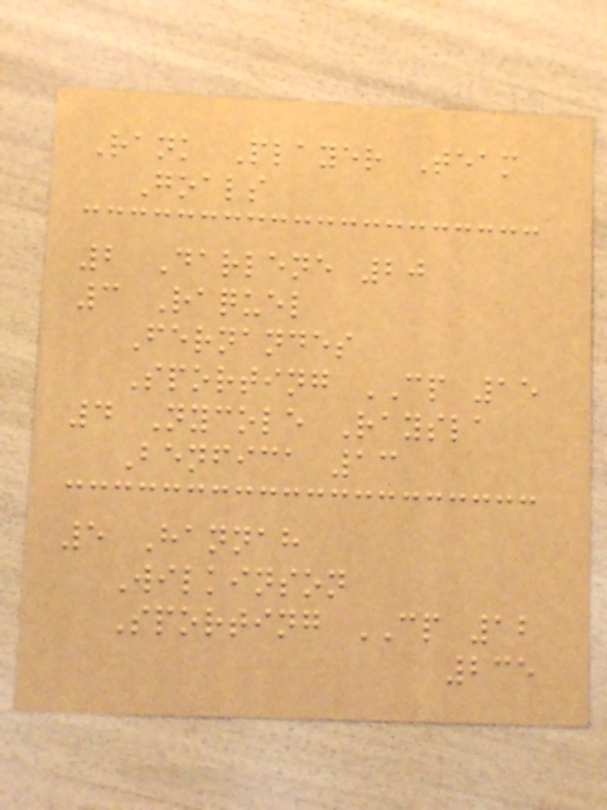Rank Player Team
Goals
2 Darlene 20
3 Raquel
Fernandes
Sporting CP 15
4 Nycole Raysla
Benfica 13
5 Hannah
Wilkinson
Sporting CP 12
235
